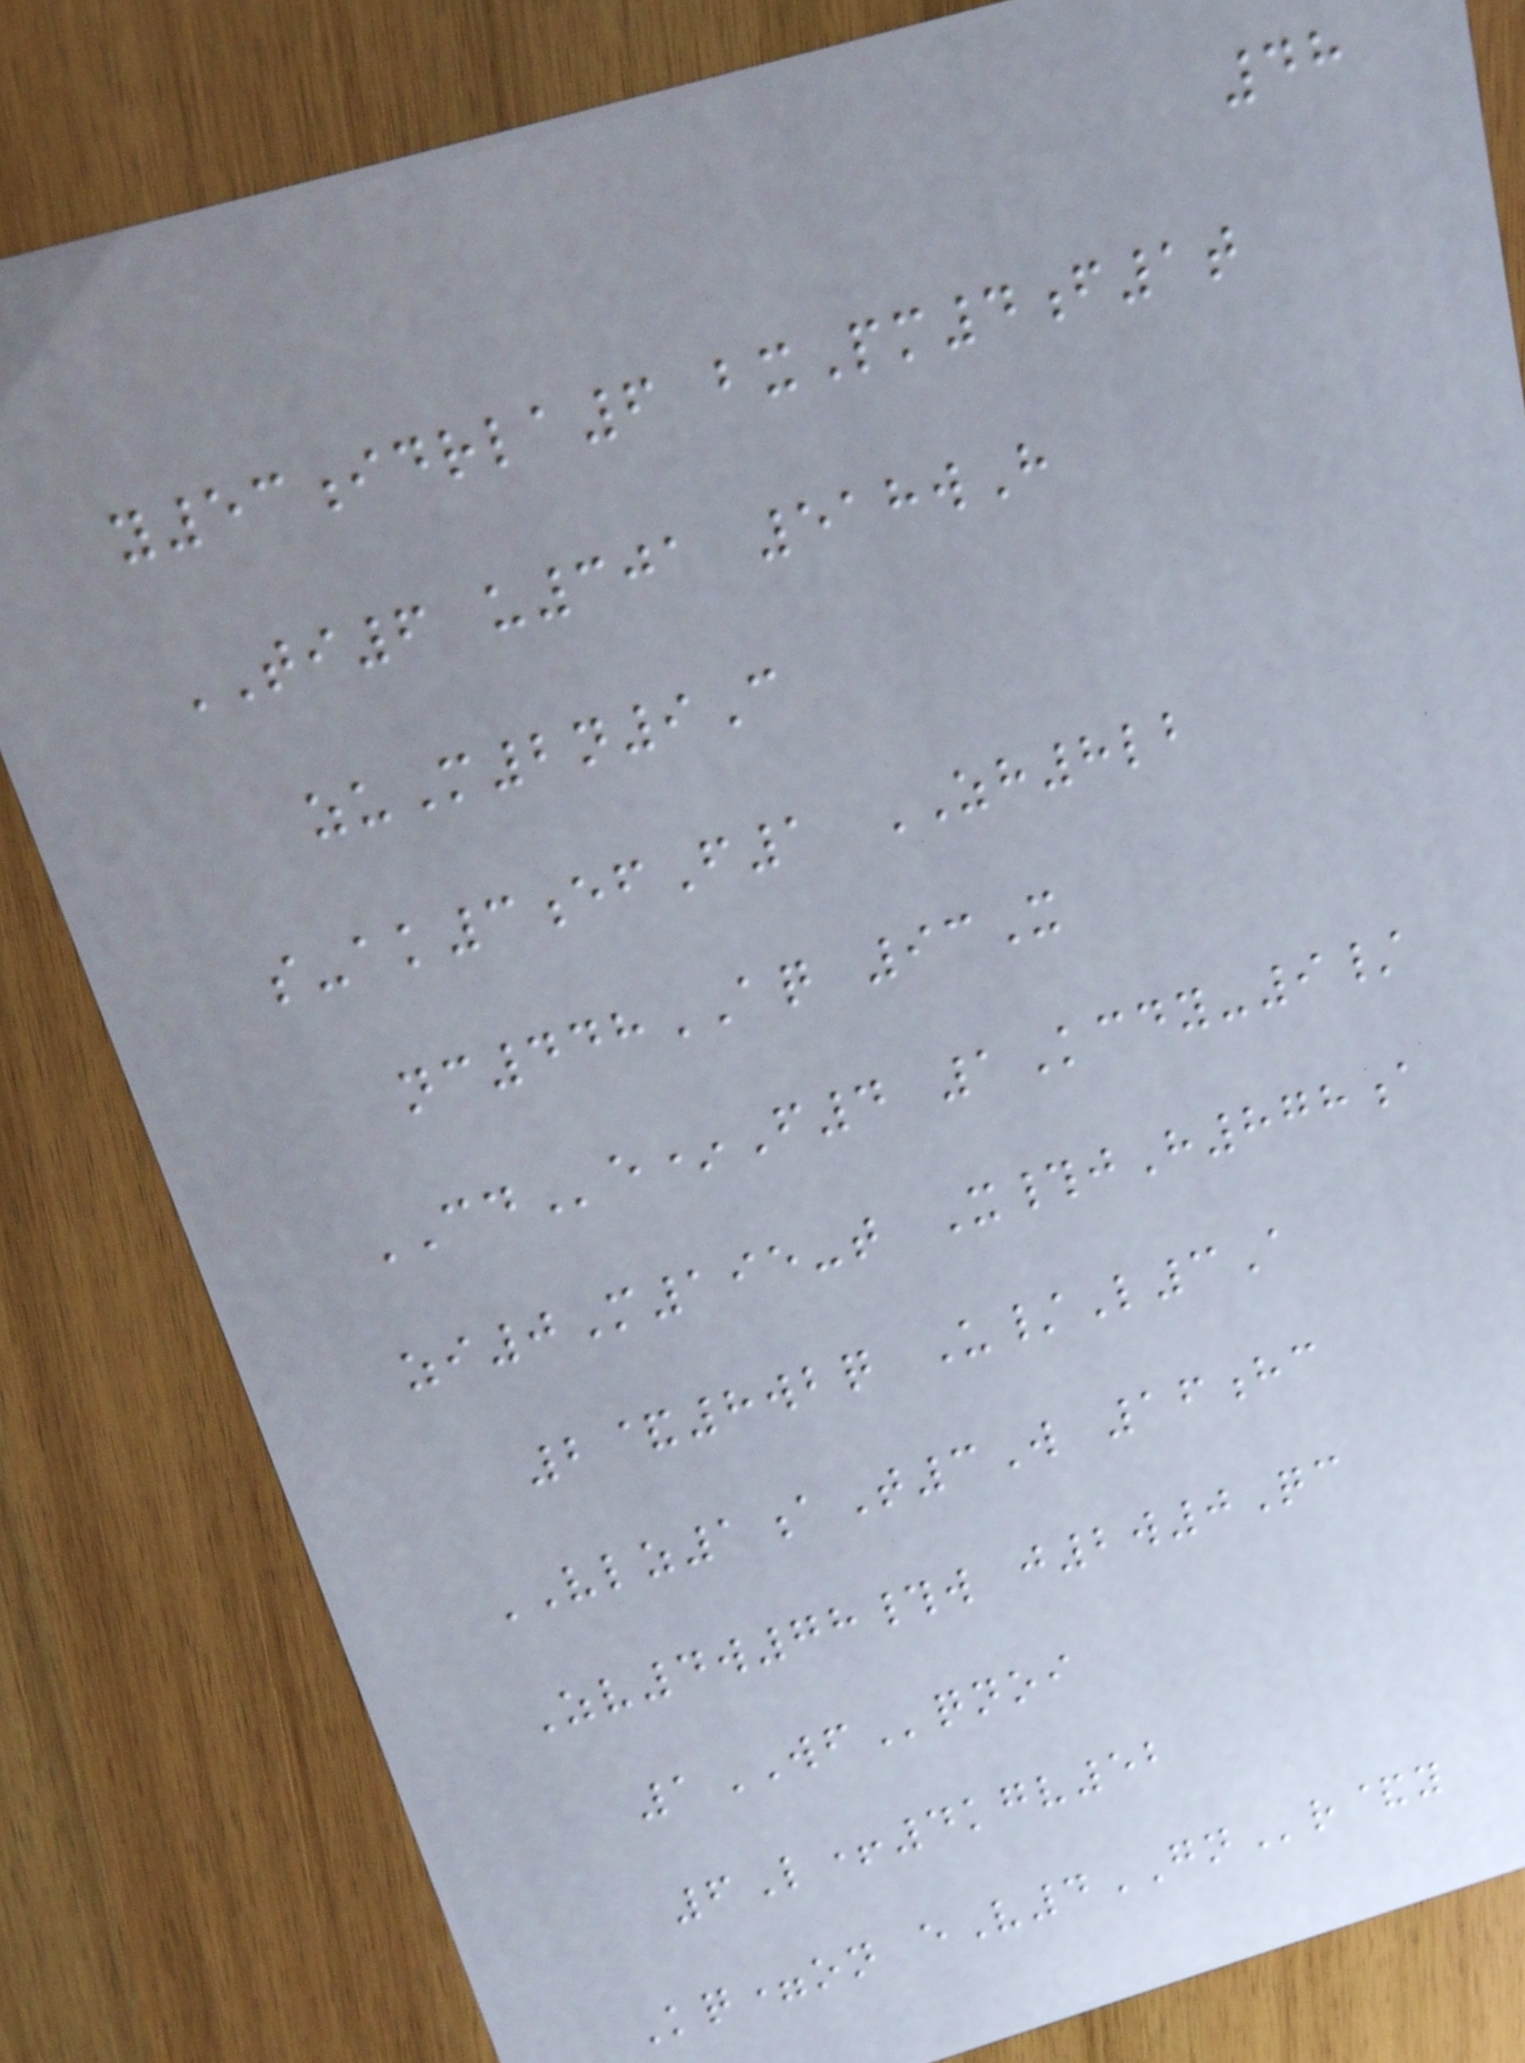48
y53idrla6 bxPm4f1t
TI6 u301 518wH
zuM2n9C
s-ak3efF1 ZH8lb
nc448AQ 93X
CDe*F4 1Kcdy-9/
zi0M195-t X#jH878a
2&8wbq U/L3A
VLZ1aT3W 16hc
Zv4w78#w j2w0Qc
1WFqnoi
6L+4kgv52
Kq=on eV4GNr&y
